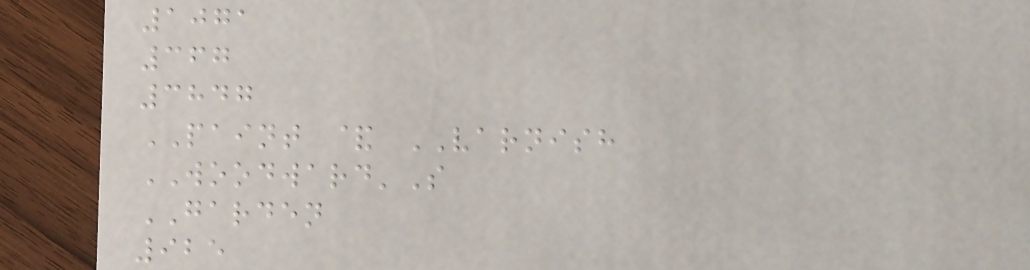1071
367
3847
PAINT & VARNISH
WOODWARD'S
GARDEN
925
